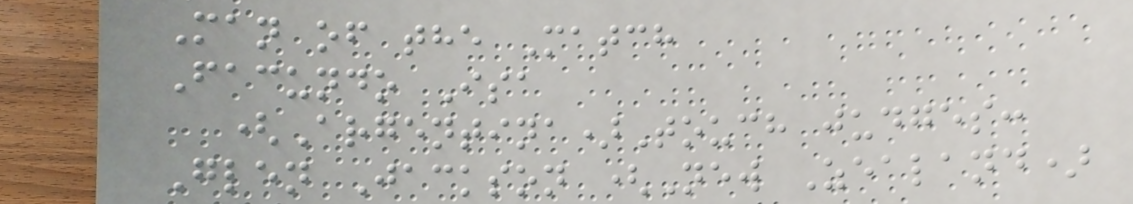Man of the Match
Facundo Isa
(Argentina)Touch judges:
Glen Jackson (New Zealand)
